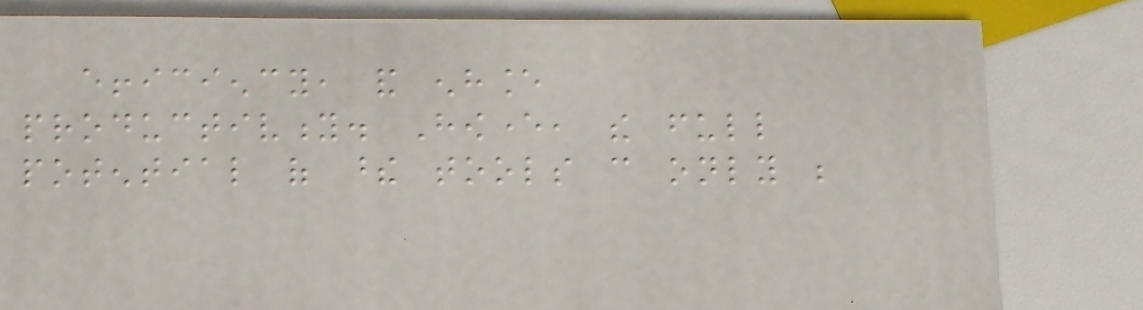efficiency, and enhance
productivity. However, the full
potential of these tools can only be
